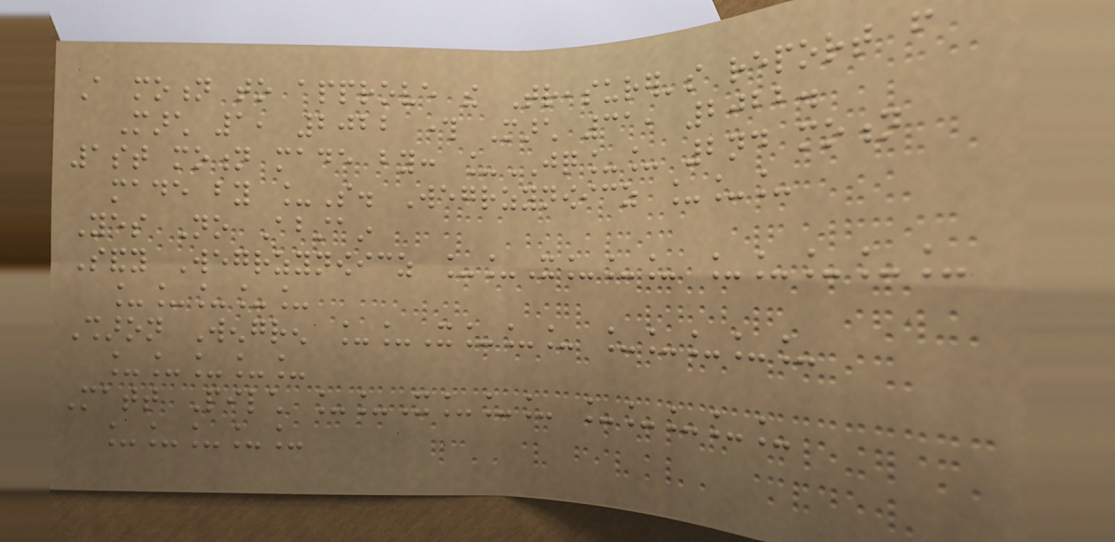A motion to approve the Treasurer's report from
March 1, 2022 through March 31, 2022.
1st motion made by: _JQ__ 2nd motion
made by _S. Wegrzynowicz ___
Yes No Abstain
Sandy Wegrzynowicz __X___ _____
_____
Sharon Wengren __X___ _____
_____
Matt Pilch __X___ _____
_____
